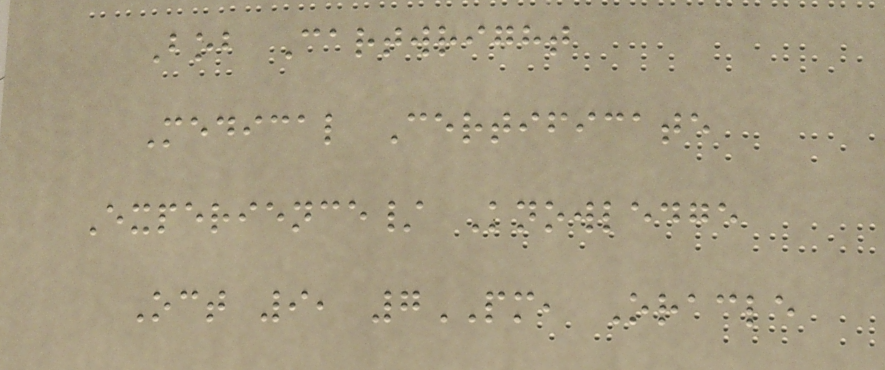Bob Cartwright
Medical Certificate
Experience/ Knowledge
Oct 9, 7PM, Oracle
